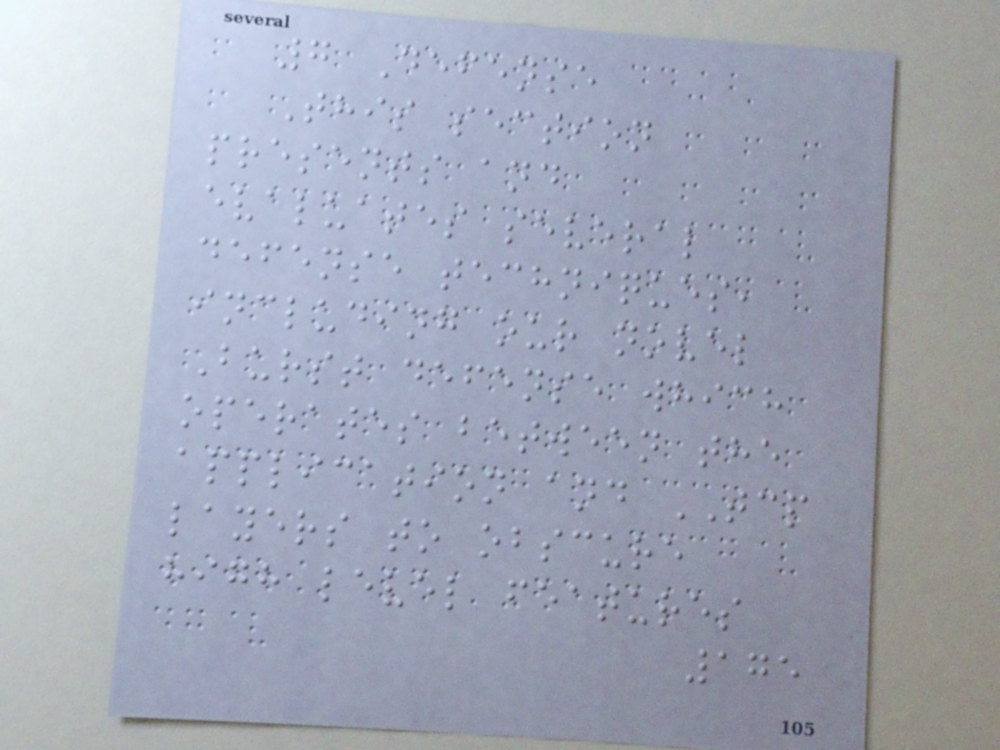7 Defense
This section
presents and
evaluates several
defense techniques,
including our novel
Burst defense which
operates between the
application and TCP
layers to obscure
high level features
175
